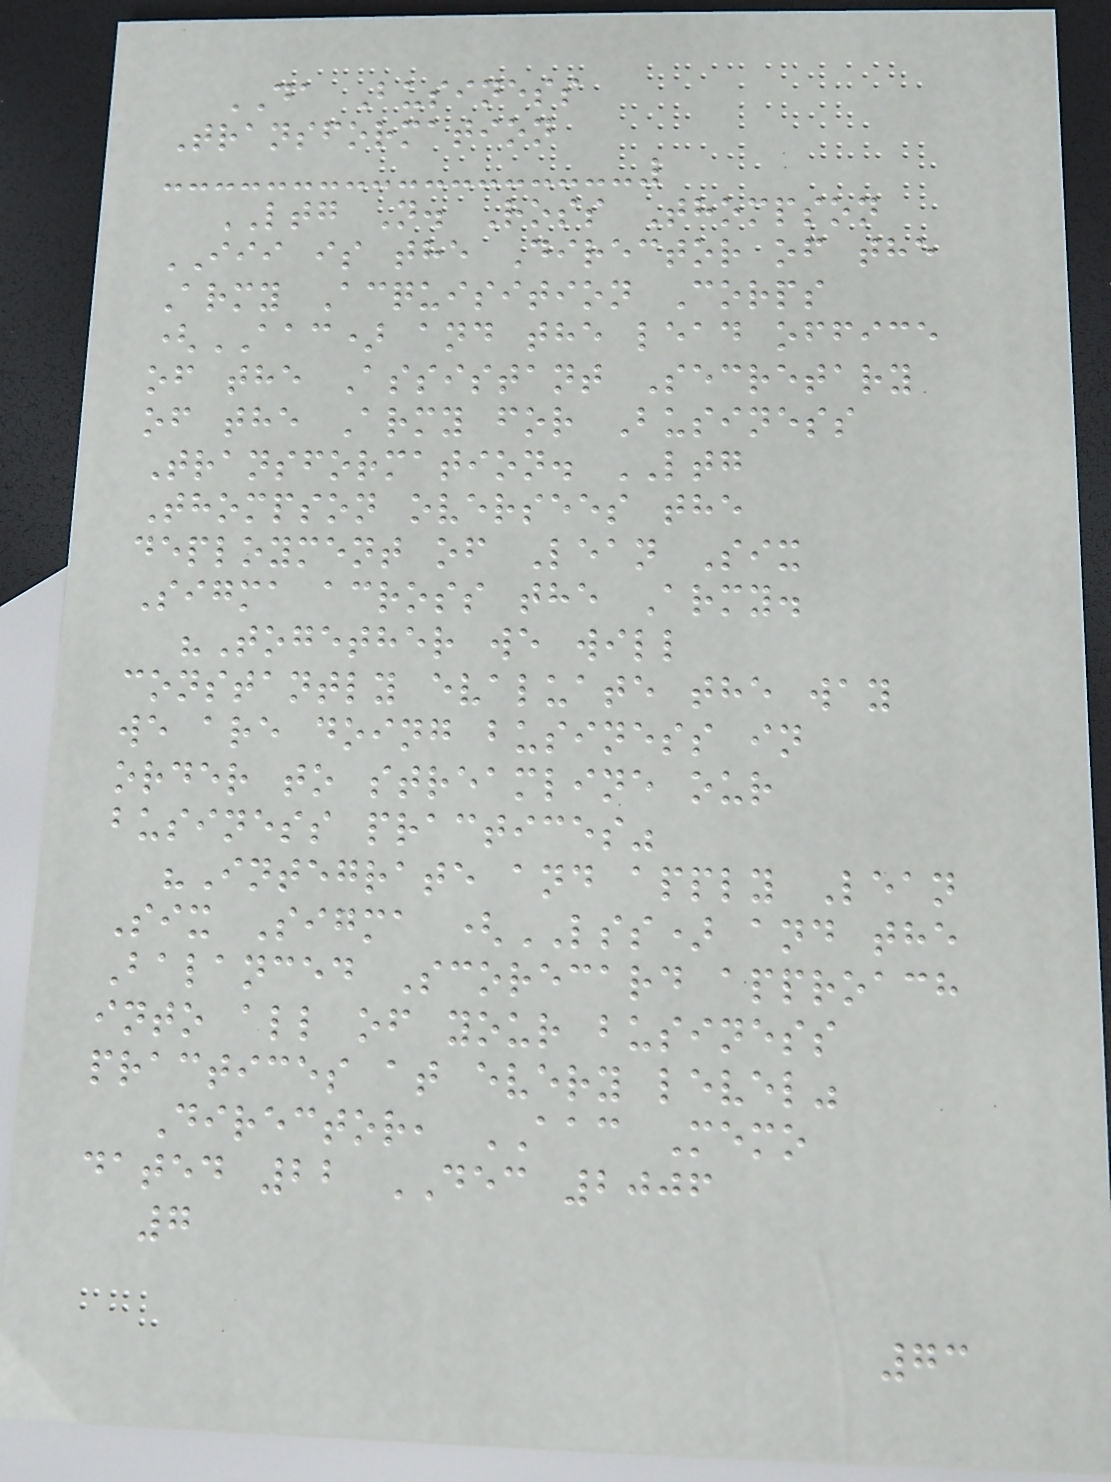DA Business
Transformation
LTG N. Ross Thompson
III is the Director of the
Army Acquisition Corps
(AAC) and the lead office
of the Assistant Secretary
of the Army for Business
Transformation. LTG
Thompson oversees the
deployment of Lean Six
Sigma across the Army.
"Together we will
constantly evaluate the way
we are doing business in
order to streamline our
business practices"
"Integrate and apply Lean
Six Sigma (LSS) and the
Balanced Scorecard approach
into all of your business
practices at every level"
Director, AAC Memo
dated 22 DEC 2006
7
73
